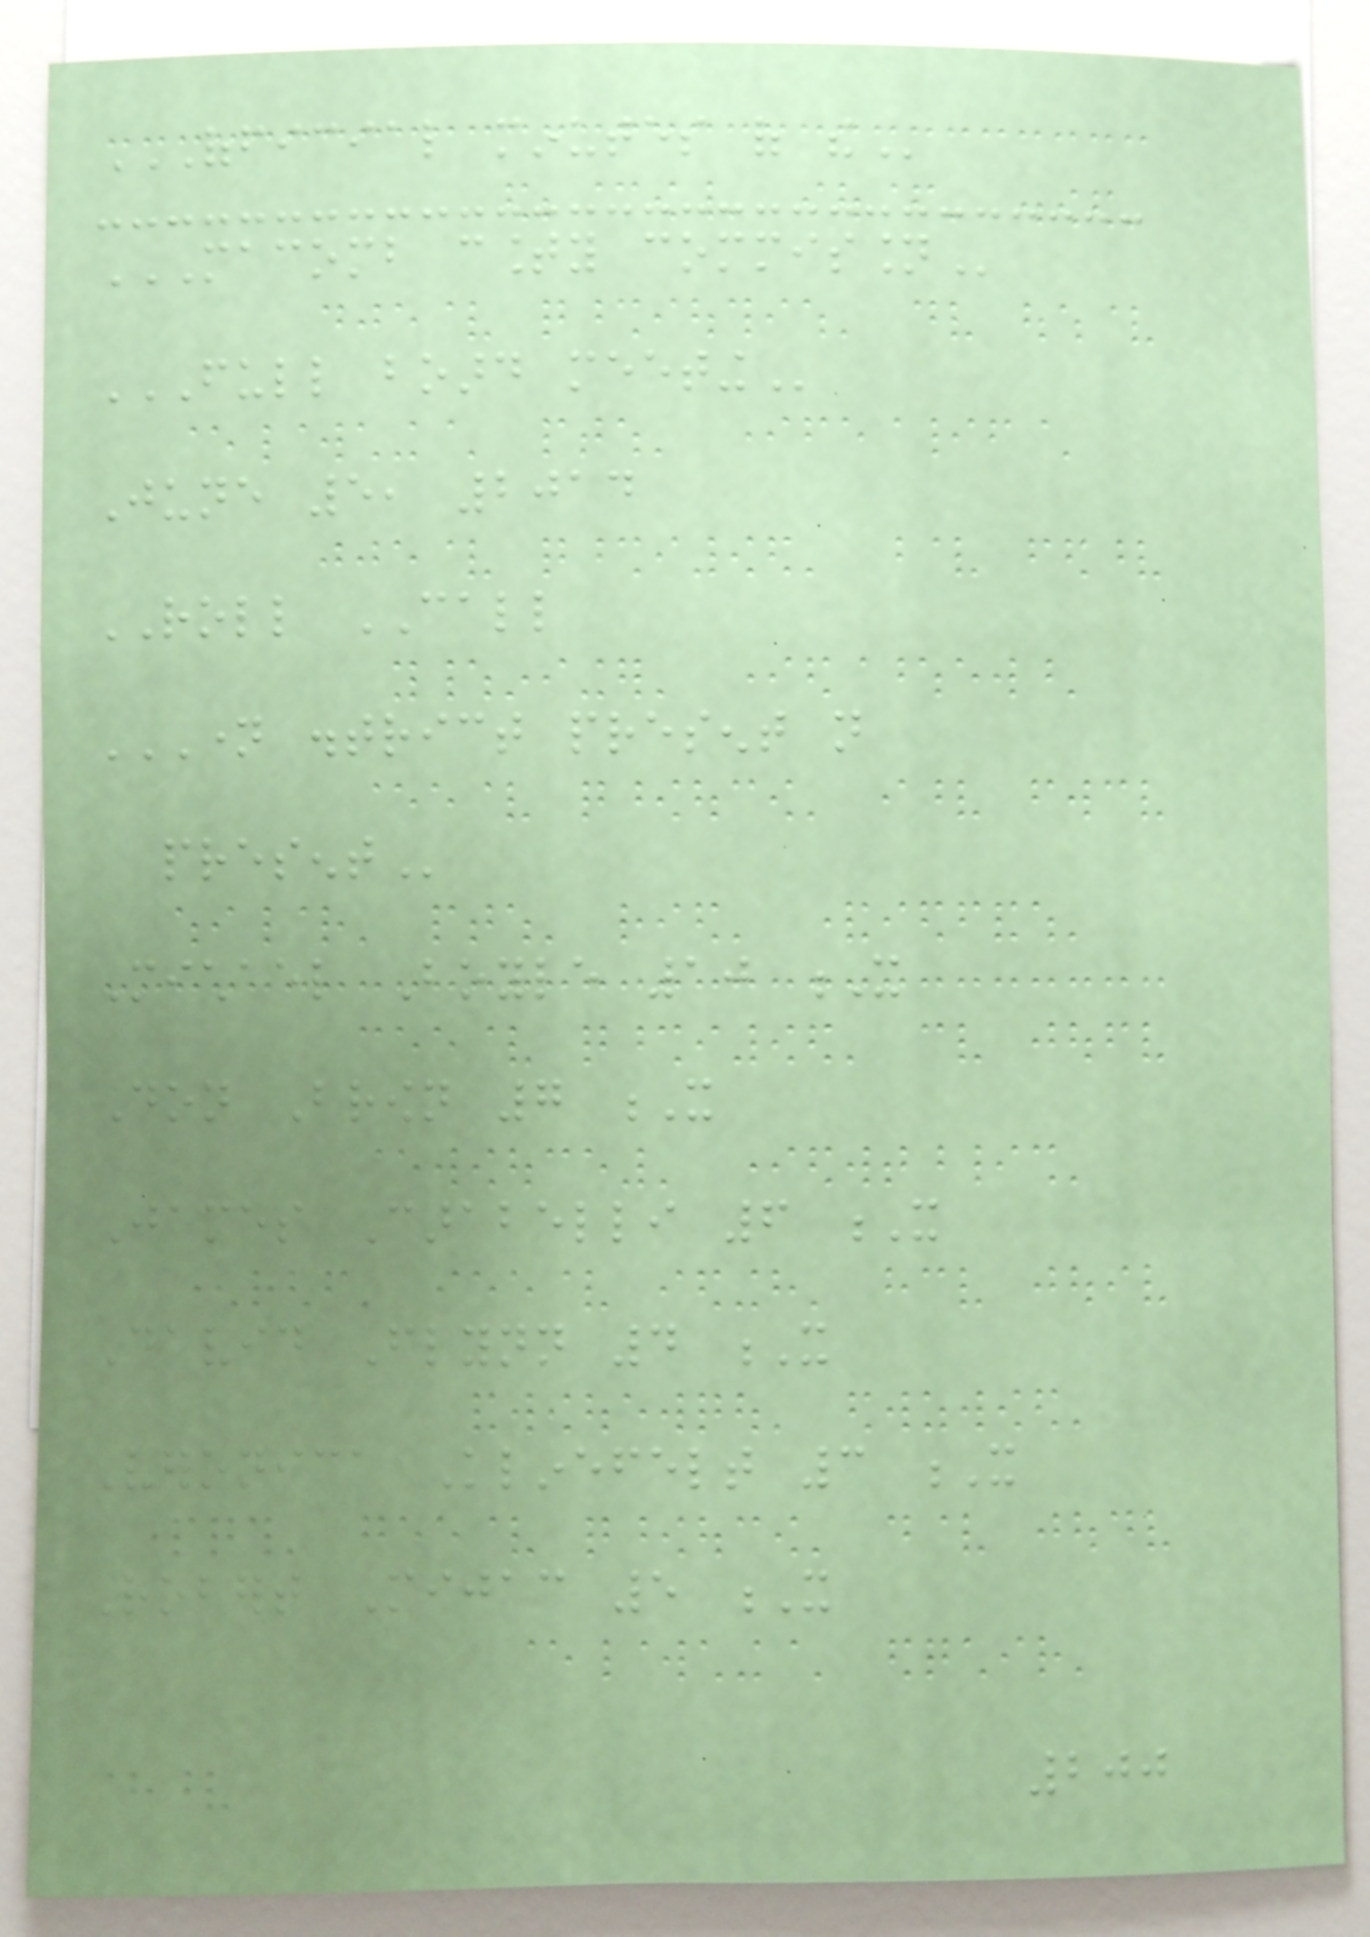OFFICIAL MINUTES OF THE
MACOMB COUNTY COMMISSION
FULL BOARD MEETING
June 5, 2014
ROLL CALL
NAME DISTRICT PRESENT NOT
PRESENT
Michael Boyle 10 X
Don Brown 7 X
James Carabelli 6 X
David Flynn 4 X
Veronica Klinefelt 3 X
Robert Mijac 5 X
200
